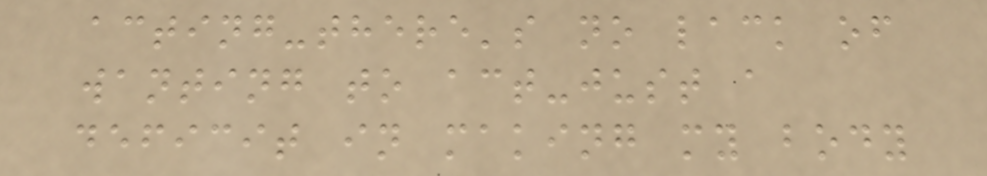acting-there's no lack of
wanting to act-just a
deficit in making my body
